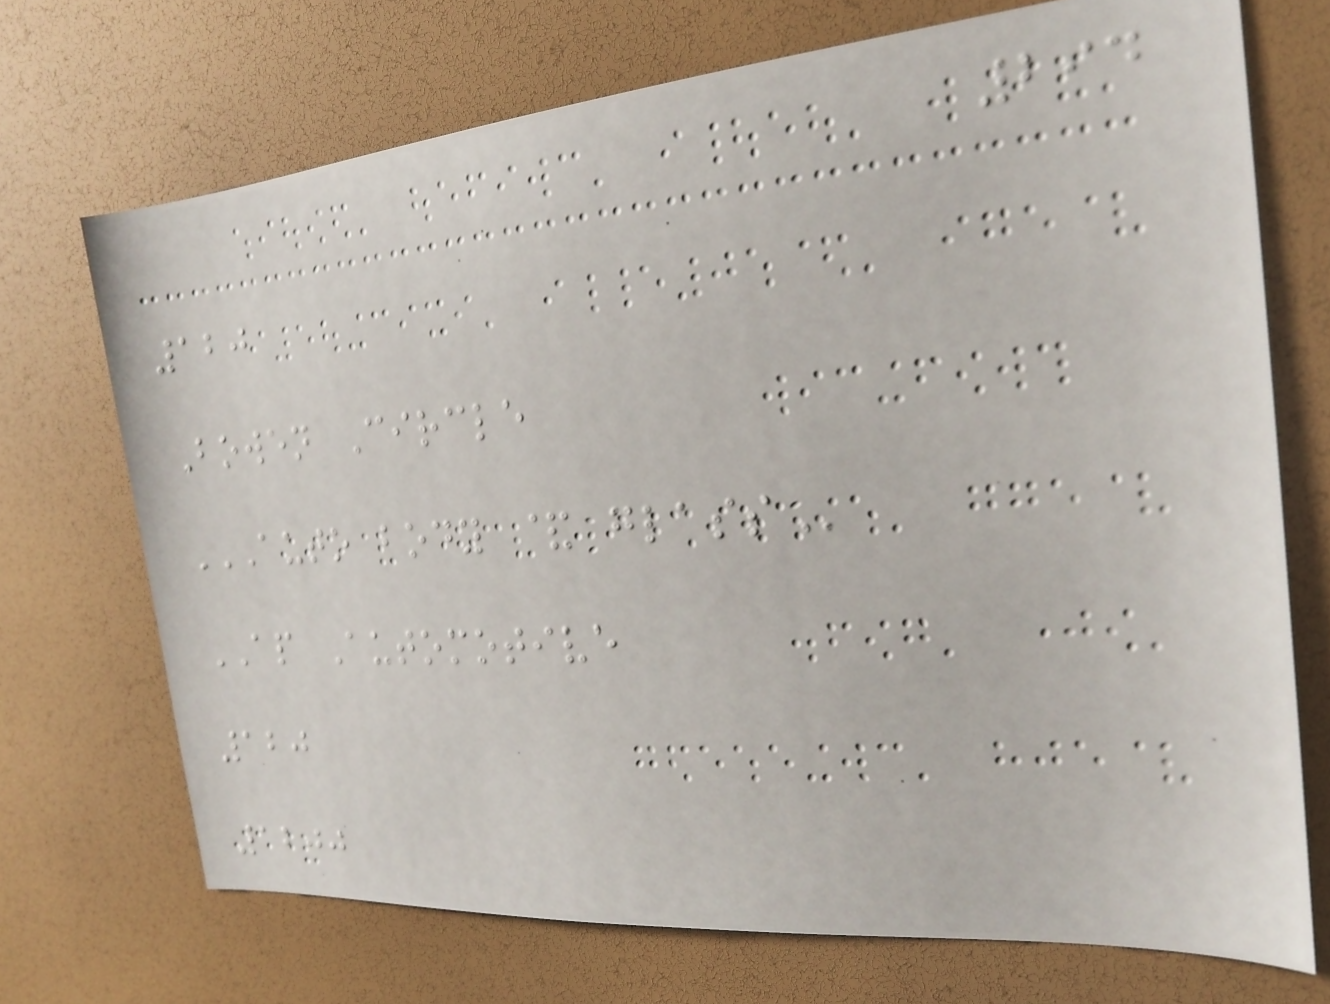294
120
Bowen Circle
AUTO BODY & GLASS
AP Automotive
120
1200
